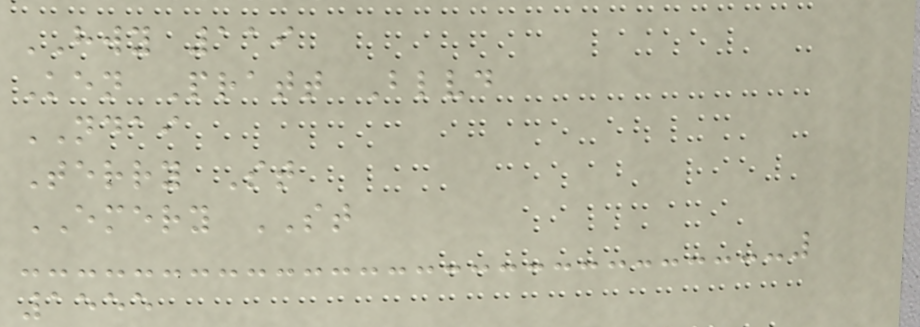HWY 119
Ken Pratt Blvd
NDAI
Terry St
EMERY ST
1555
